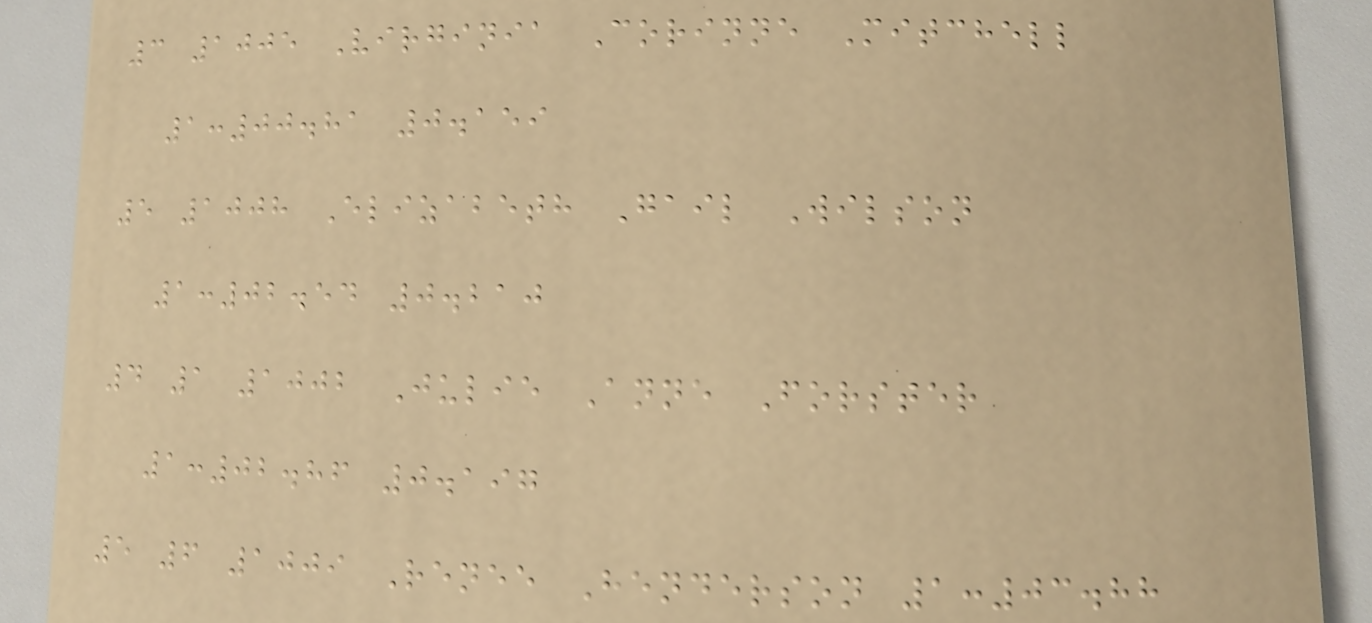3 1005 Virginia Corinne Mitchell
1:00.81 0.159
5 1008 Elizabeth Gail Wilson
1:02.54 0.210
4 1 1002 Julie Anne Forster
1:02.86 0.197
5 6 1009 Renee Henderson 1:03.88
